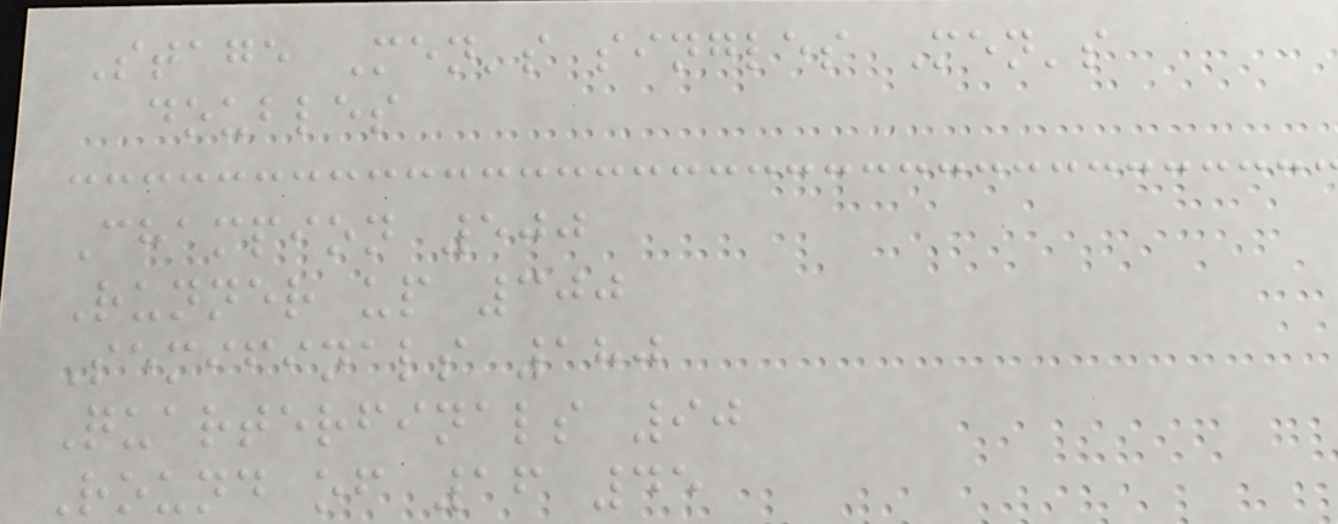Stage Men's singles Men's
doubles
Champion 500
Runner up 300
Semifinals 180
Quarterfinals 90
Round of 16 45
